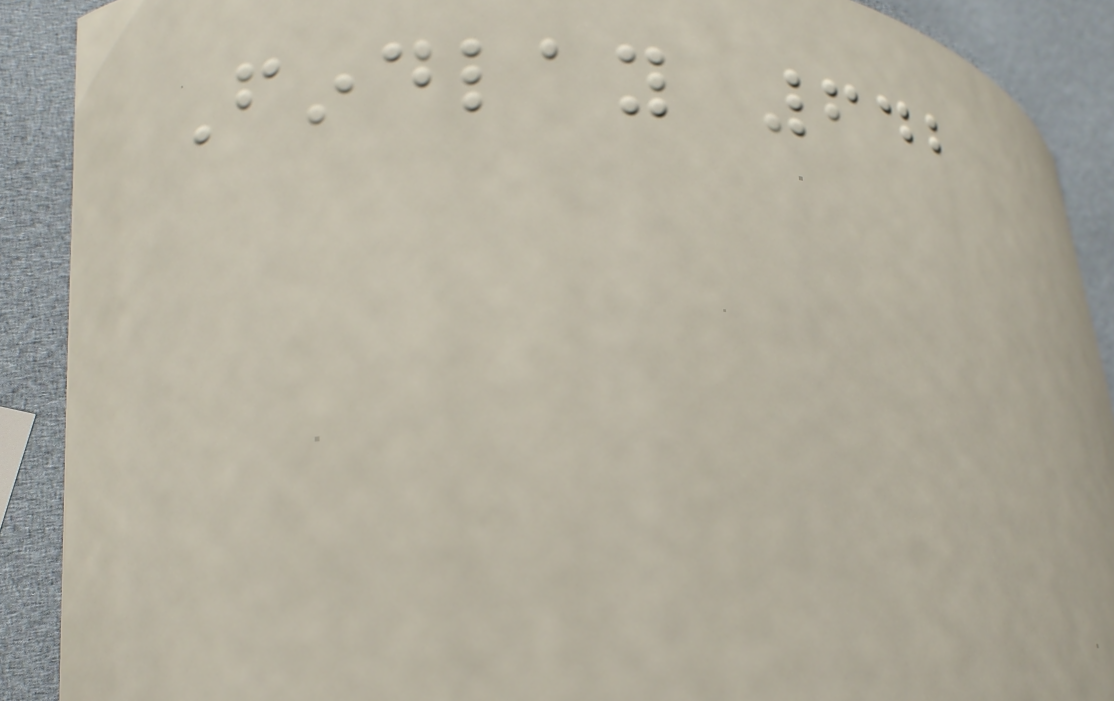Findlay 642
